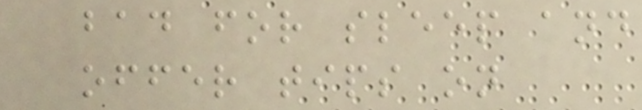bad for sleep and
offer tips on
